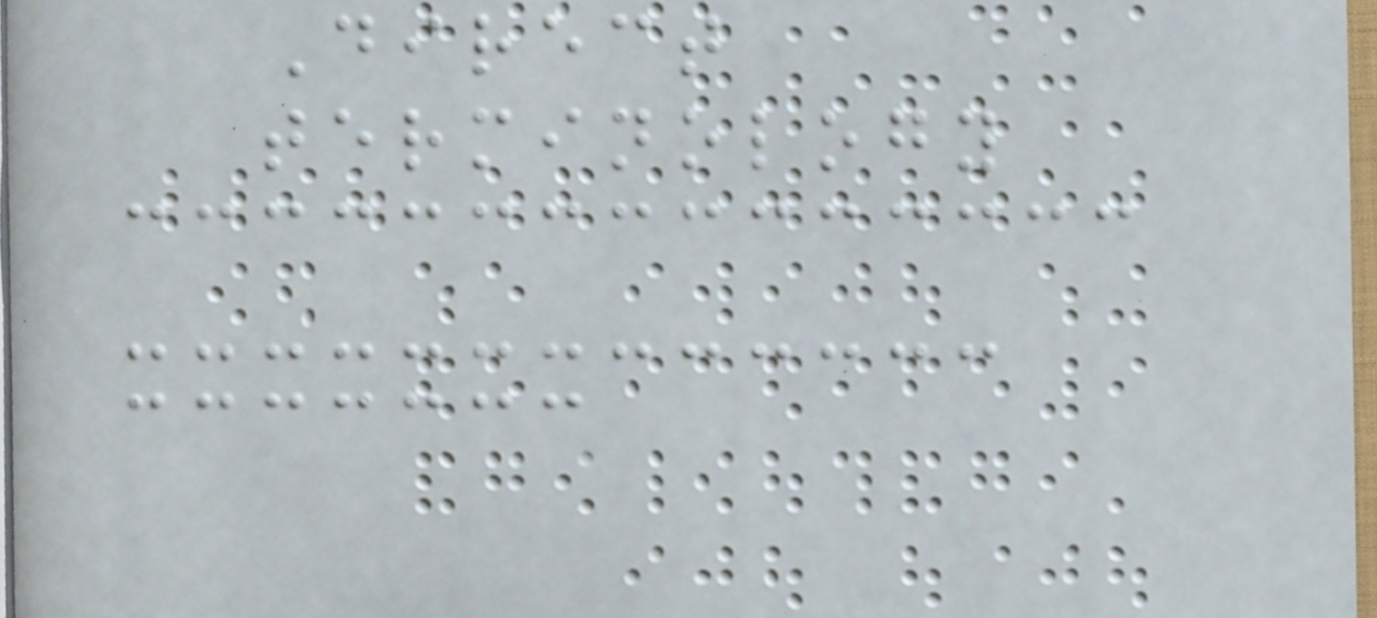Direct
terminology
